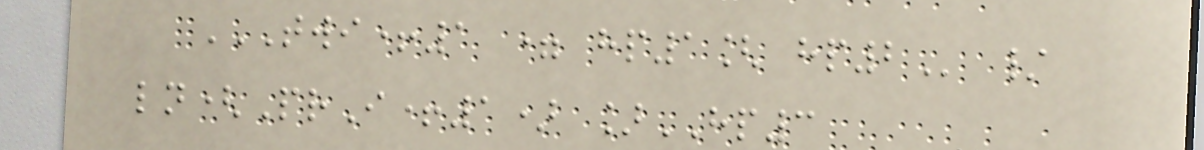TWI+1 = HP1[ HP2 /
ln(PrI+1) ]HP3
